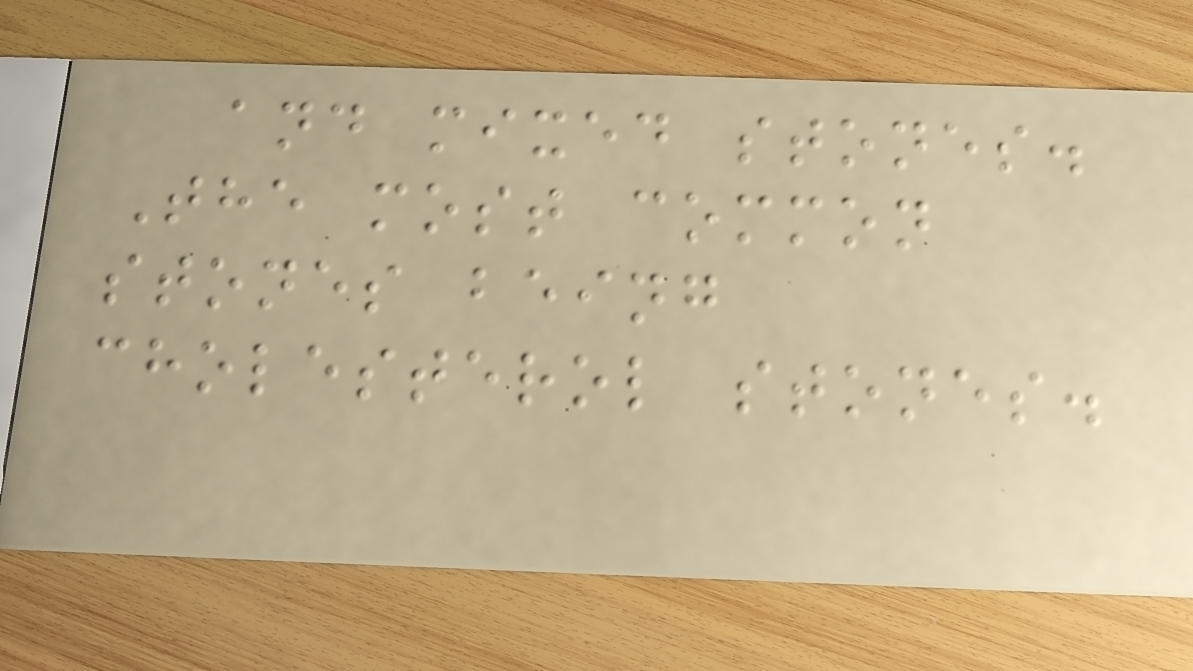and mixed stones.
The most common
stones being
cholesterol stones.
